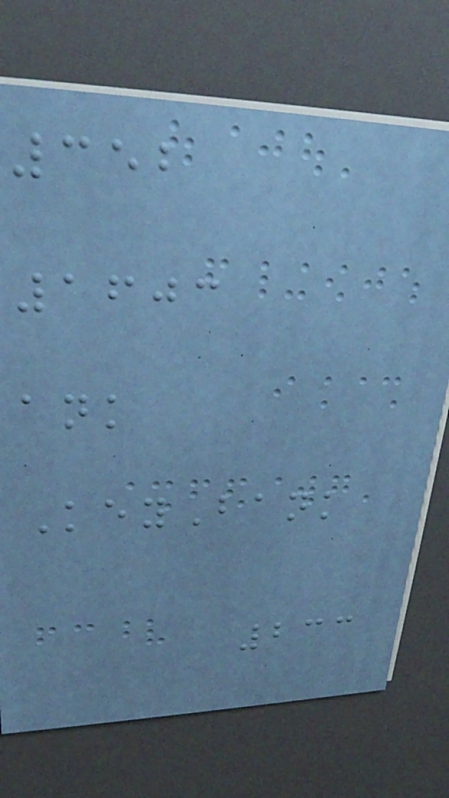352
1603
ank
KeyBank
233
